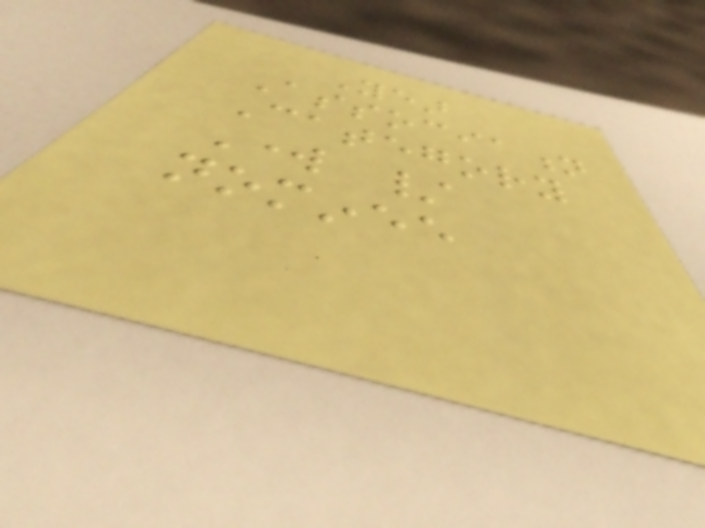Year
Association
Category
Work /
nominee
